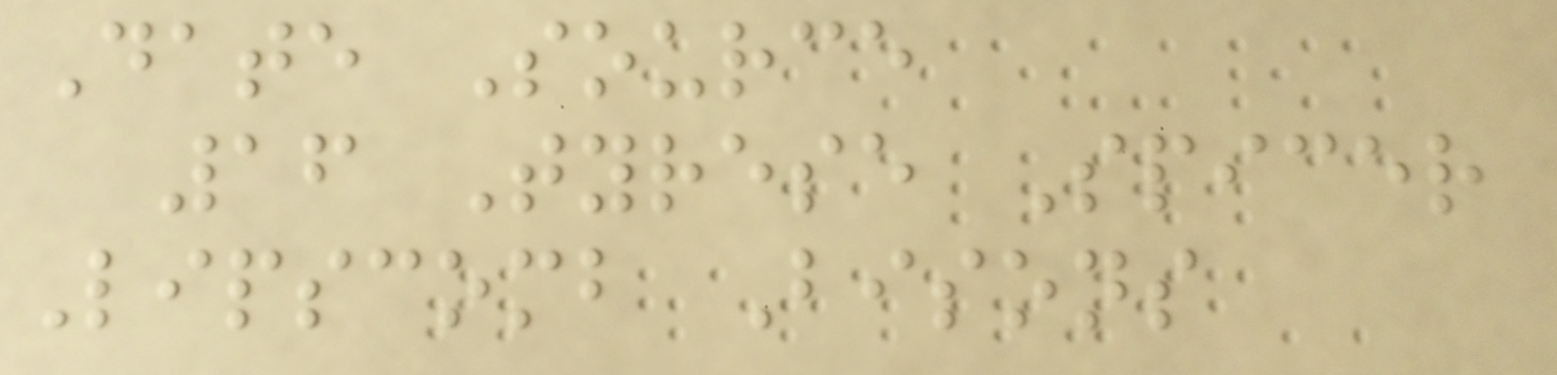Date Source
16 Tyrese Spicer
Lipscomb Bisons
